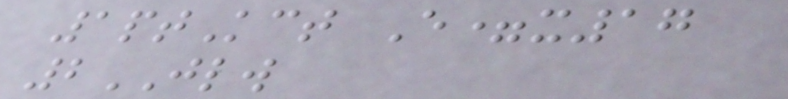1ptKct E=x17
2JLW
